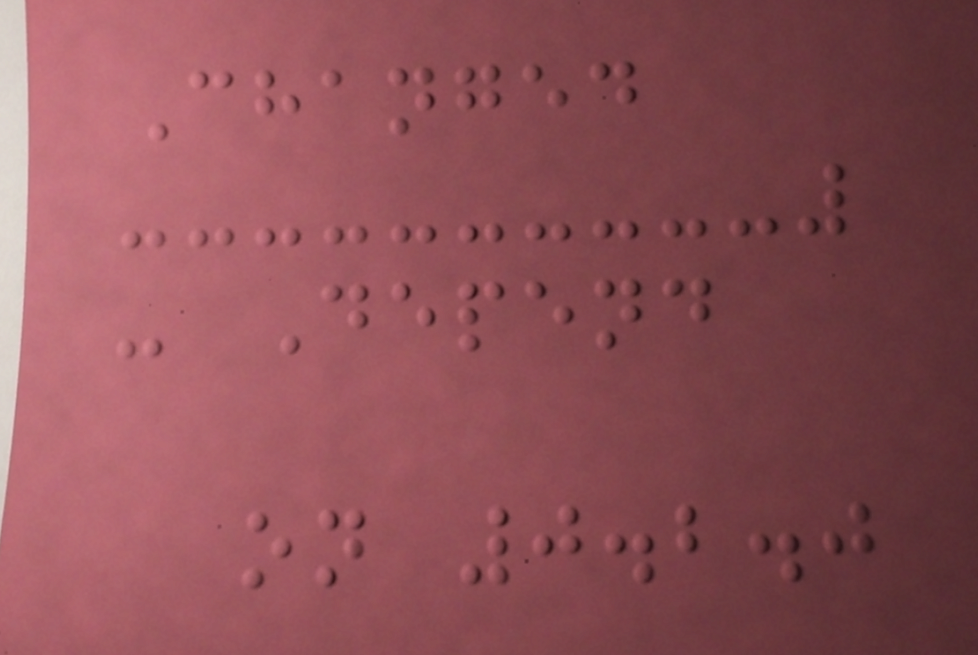Changed
- Depend
on 0.2.0
